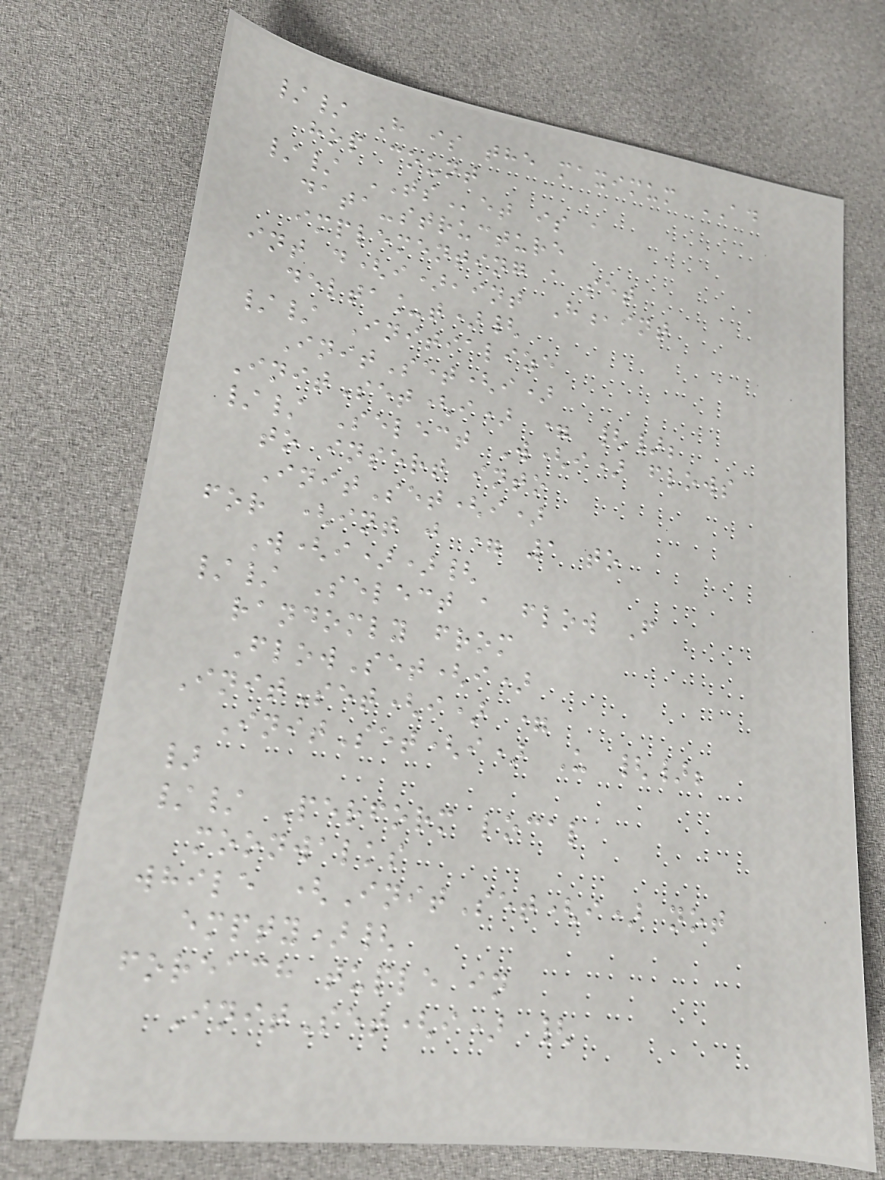// H is the maximum AD
hop count
// TSet is a
data-structure
implementing a set
int d(i),int H,int
delta_t){
// Initialize
InitSet(i)
InitSet(i) = {};
// Select W(i) flows
to insert into
InitSet(i)
for (int j = 1 to
W(i)){
// Select a flow F
randomly from
FlowSet(i)
InitSet(i) =
InitSet(i) U {};
}
// Perform local
moonwalks
while (InitSet(i) not
empty){
foreach tuple in
InitSet(i) {
